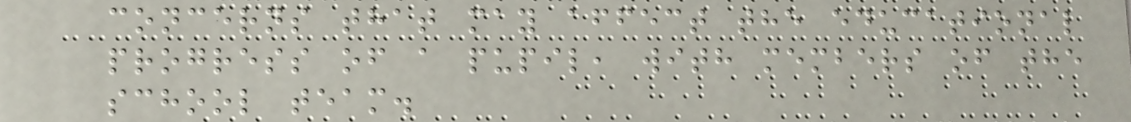concerns that may affect the educational
progress of a pupil, with members of the
school team.
